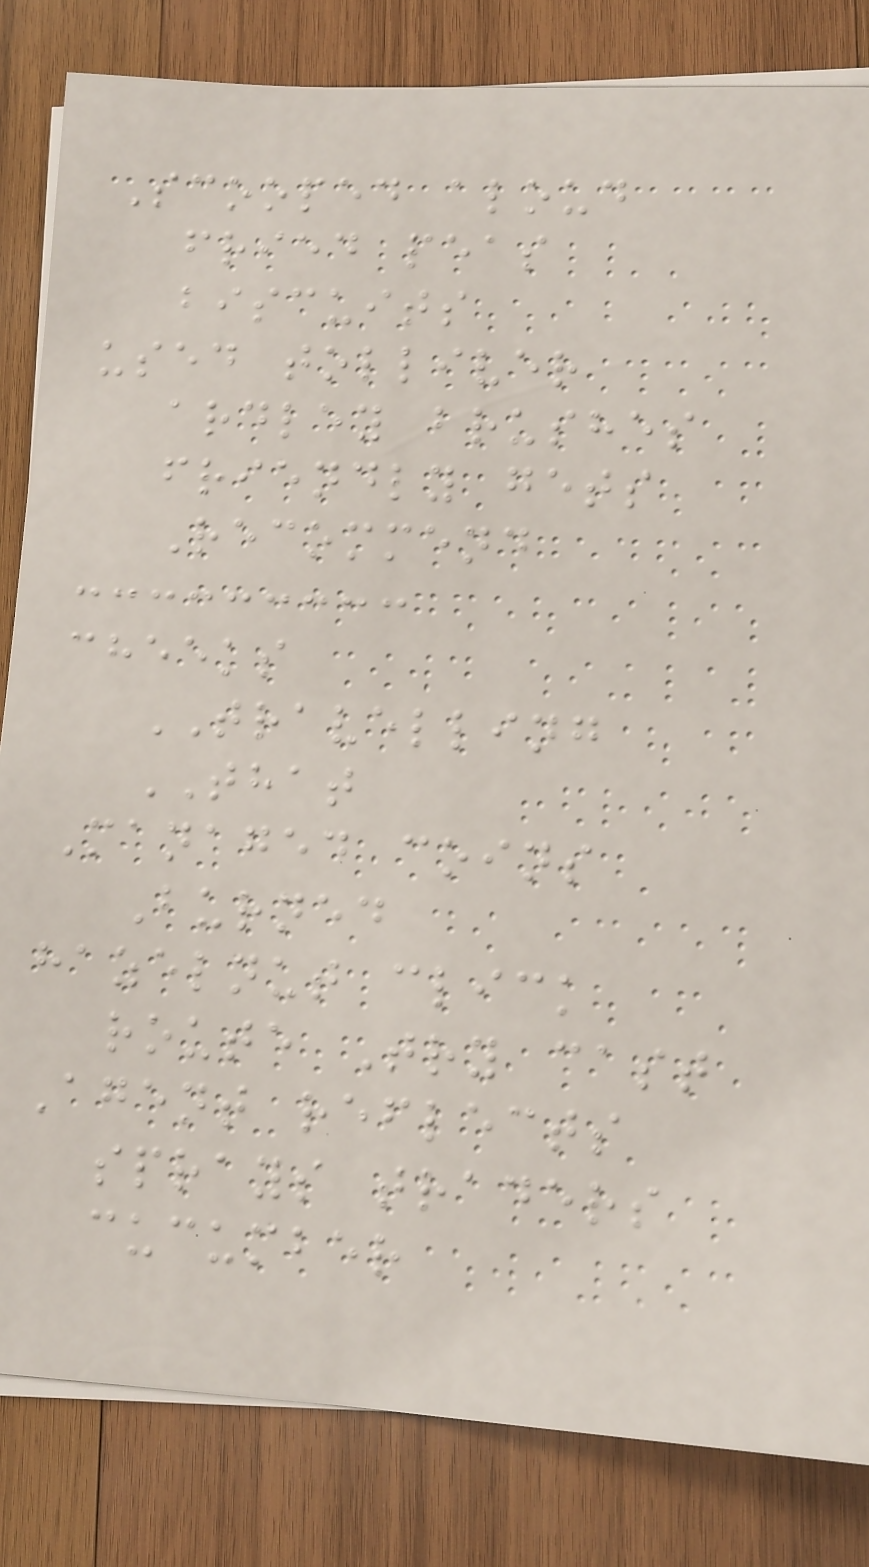Scooped aloud
fried peas
biscuits
used tolliver
ardley brushes
friendly gets
Recommend
cheeks
TRAVELLING
THAT
Managed coins
Burned
hazelnut click
route Try cast
Agent reflects
sprays traders
cucumber
